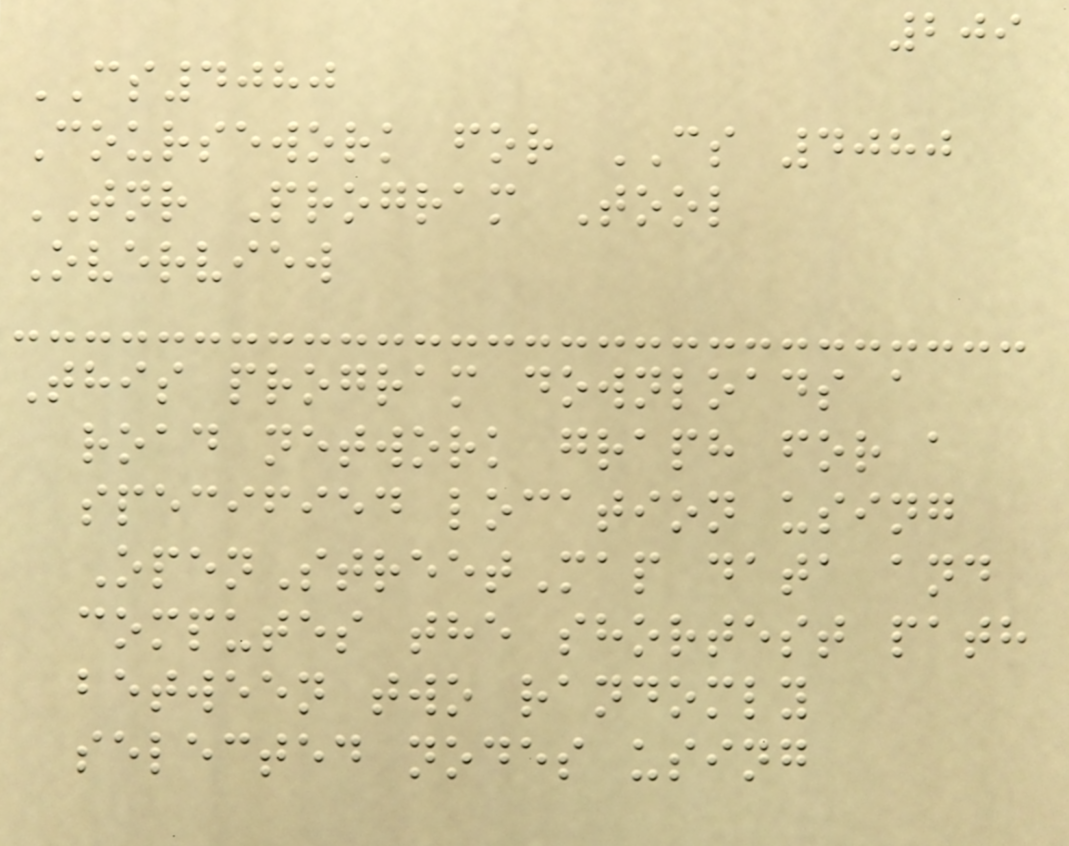209
CS4080
Coursework for CS 4080
TNR Program Tool
Overview
This program downloads a
road network graph for a
specified location using
OpenStreetMap data and
computes the shortest path
between two randomly
selected nodes using
